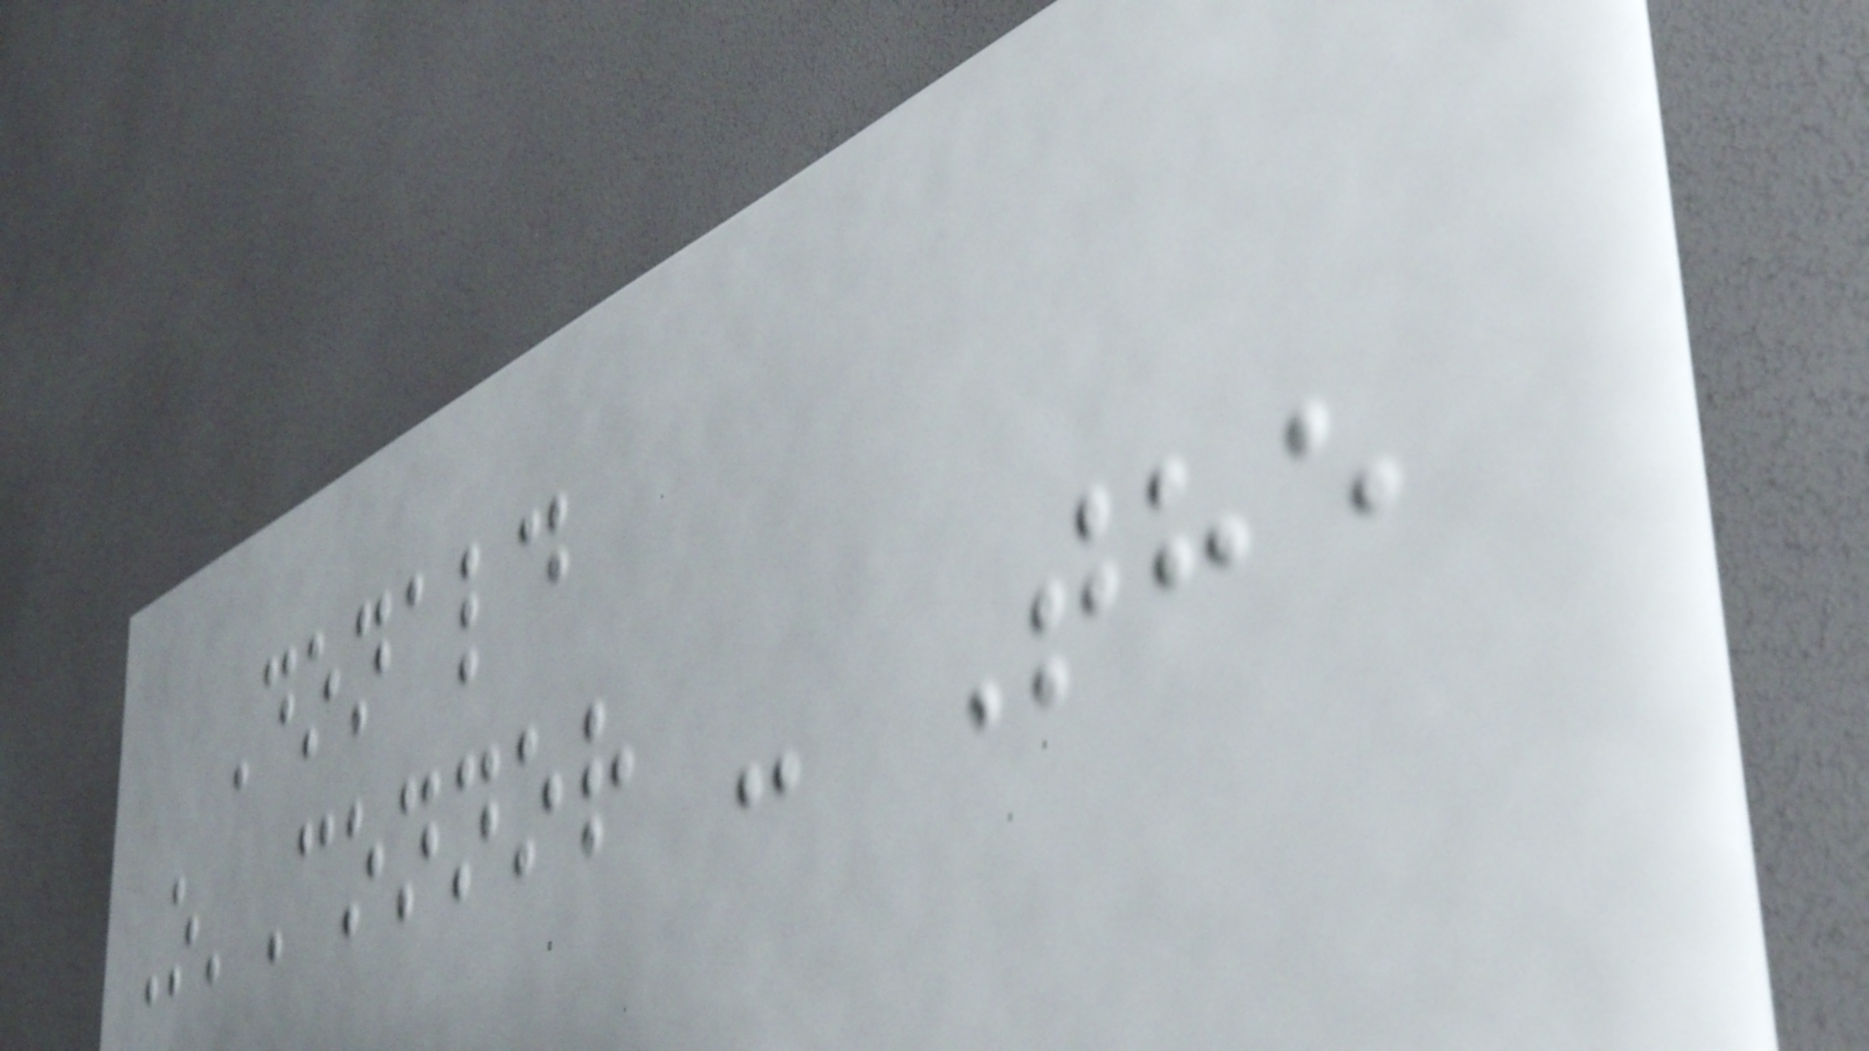Donald
O'Connor - The
